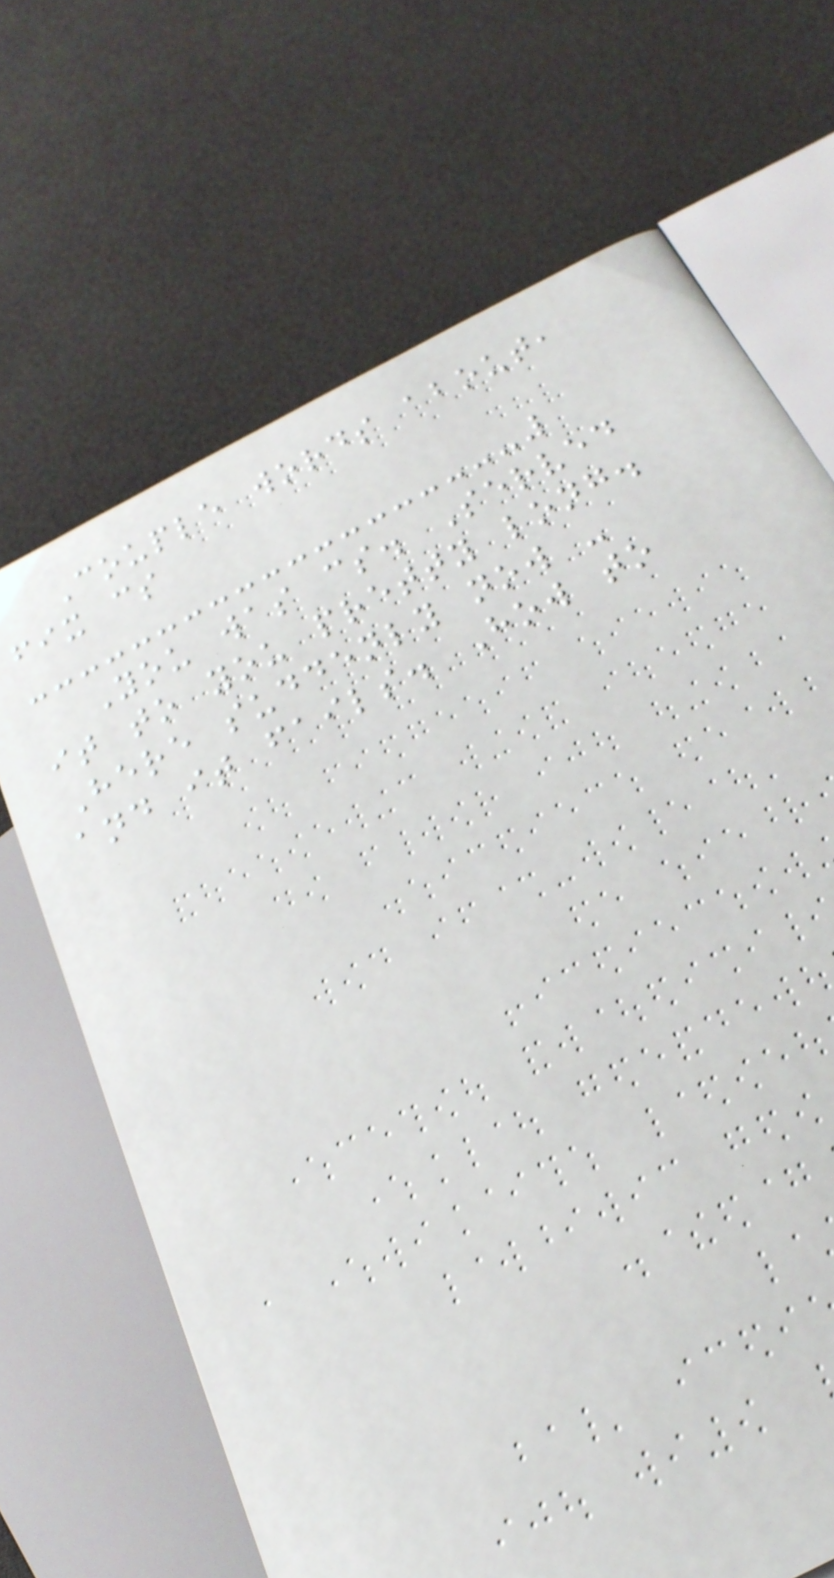Couple words about,
fix cs
You was cs. Served
it to you pretty long.
Here suddenly now -
and it fails. How to
